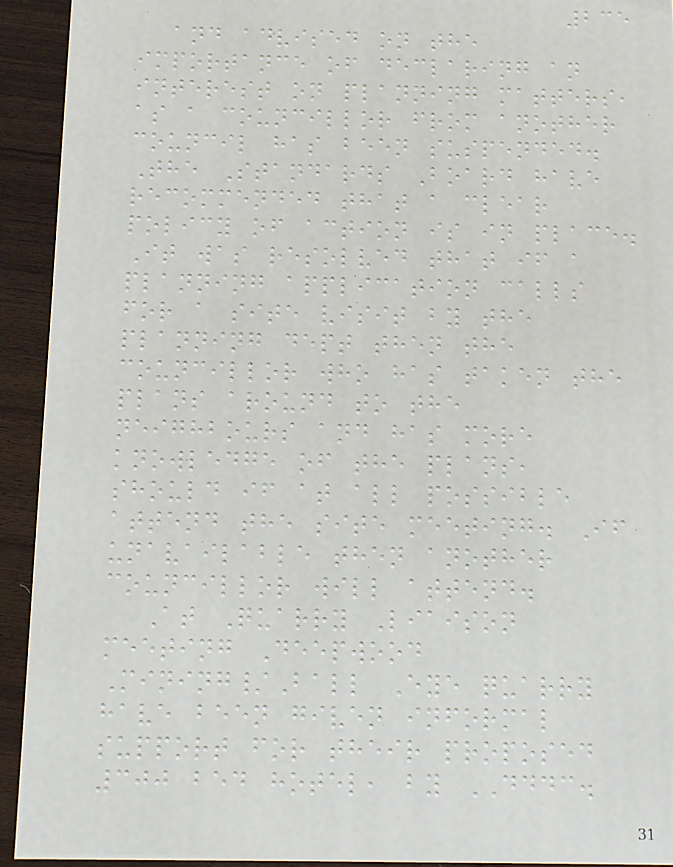235
and advised on the
importance of declaring an
interest on planning matters,
as a councillor from another
council has been suspended.
The Standards Board have
recommended that a clear
policy of action is in place.
It was resolved that if a
planning application calls
for a site visit by the
planning dept then the
councillor who has taken the
plans around to the
neighbours and has more
knowledge of the plans,
should if at all possible
attend the site meeting. If
unavailable then another
councillor will attend.
At Quarry Liaison
meeting Deepwood
Mining/Ball Eye quarry
have been given informal
support for their proposed
300 bed hotel, by DDDC.
